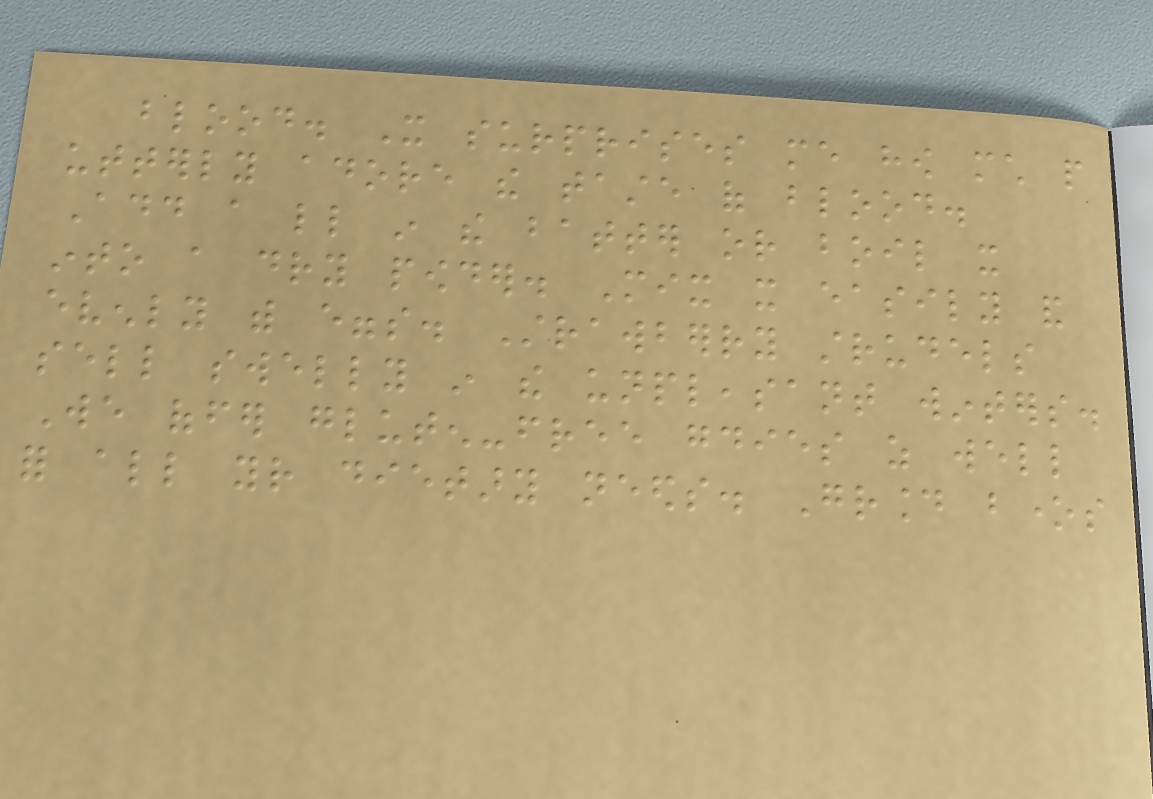blood. It surprises me how much people
utterly adore the taste of blood.
Add a little in the batter or boil it
into a dry powder. Mix it easily and
evenly with eggs. Strawberry strudels
sell swelly in the unpleasant winters.
We offer gluten-free goodies as well
for all your dietary needs. Ground bones
